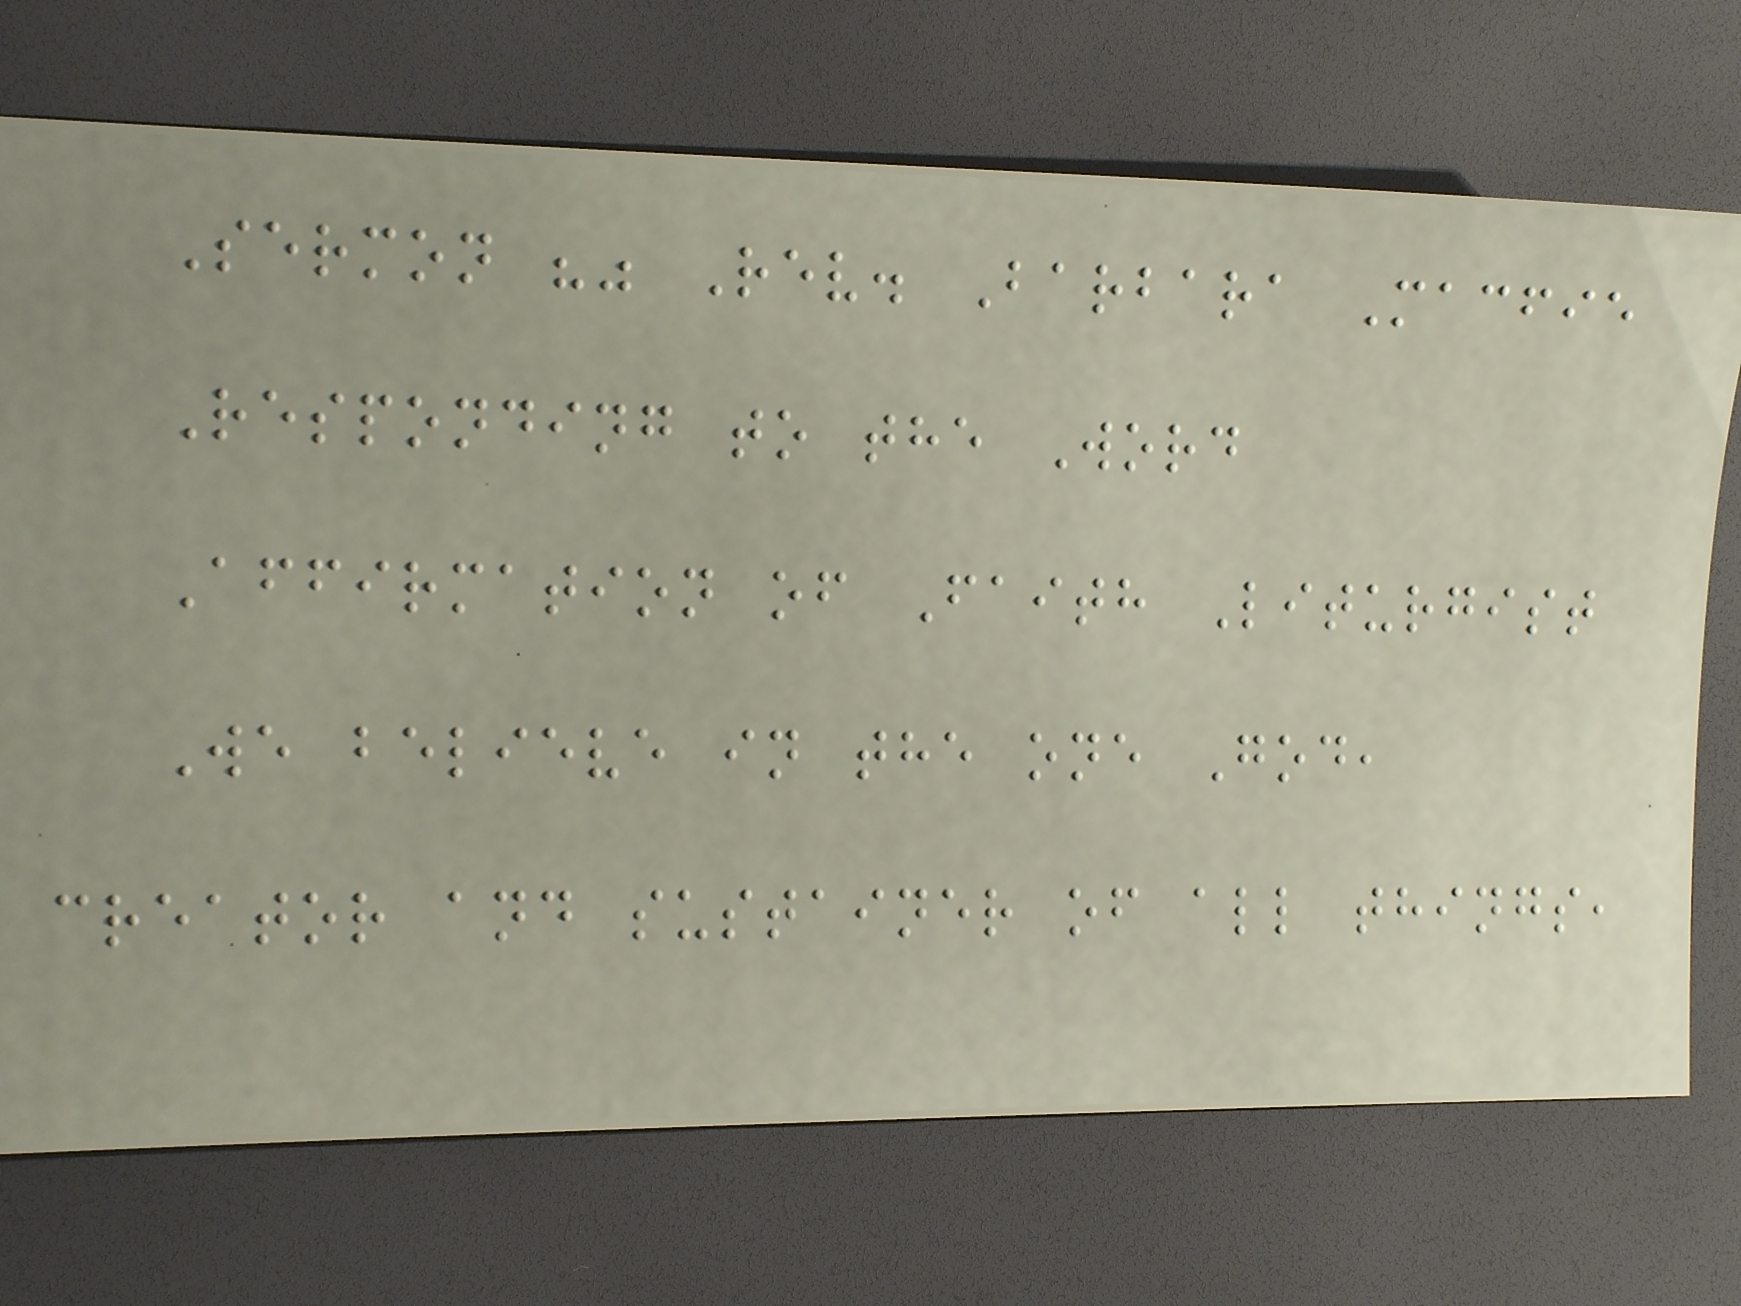Sermon "" Rev. Barbara Macfie
Responding to the Word
Affirmation of Faith Liturgist
We believe in the one God,
creator and sustainer of all things,
